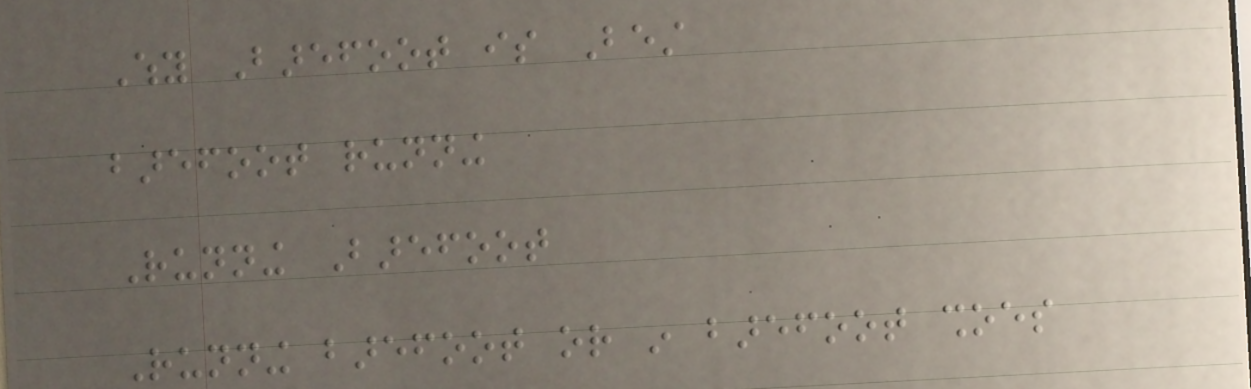Why Barefoot is Best
barefoot running
Running Barefoot
Running barefoot or in barefoot shoes
